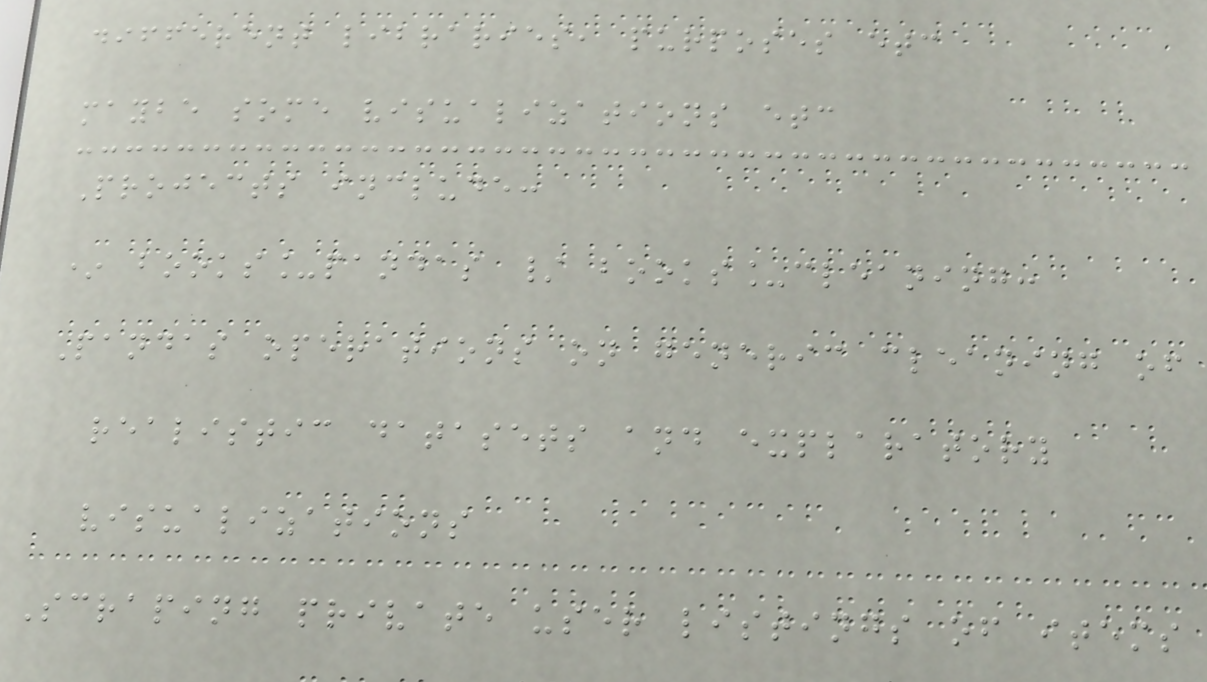different libraries, purposes etc
maybe some visualizations etc
Projects include:
* books_pandas / books_cleaning:
Pandas operations on generic cleaning of
realistic datasets and explaratory
visualizations
Scraping private user listings of items
